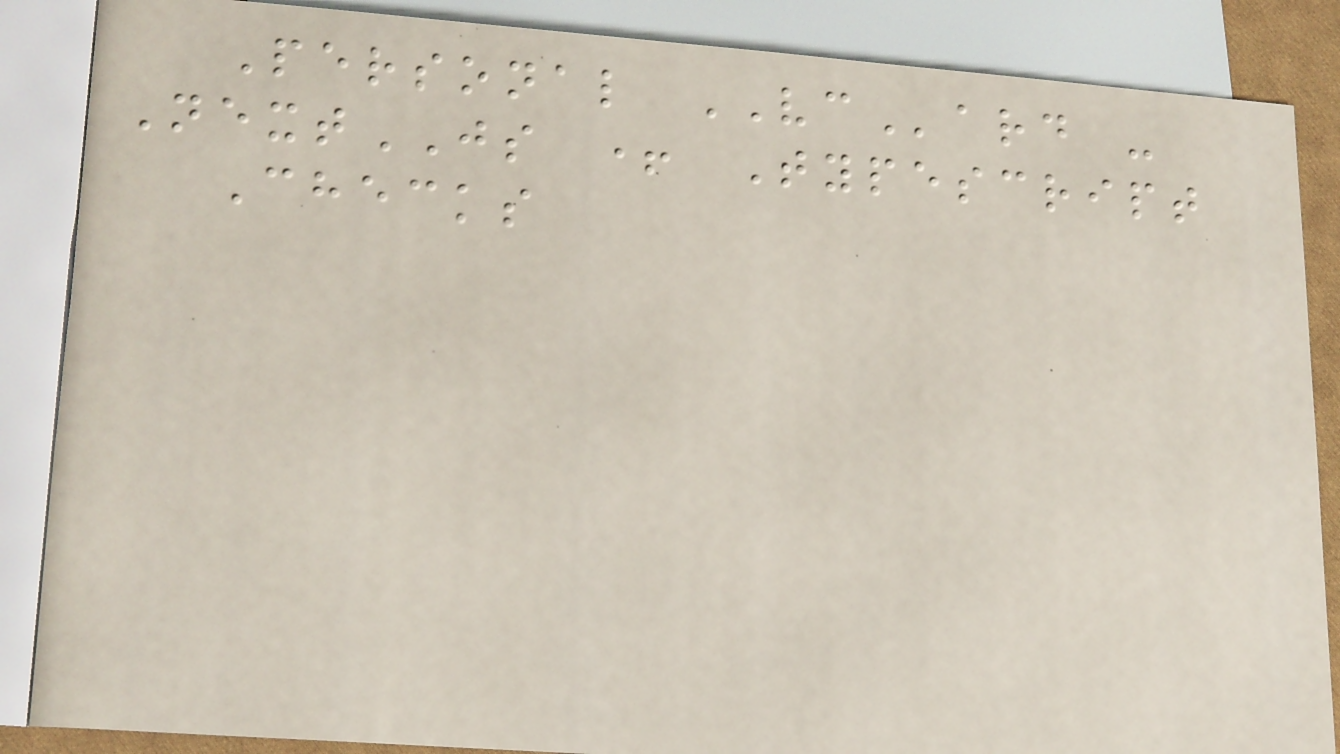Personal VCard -
NextJS + Typescript
Checks
